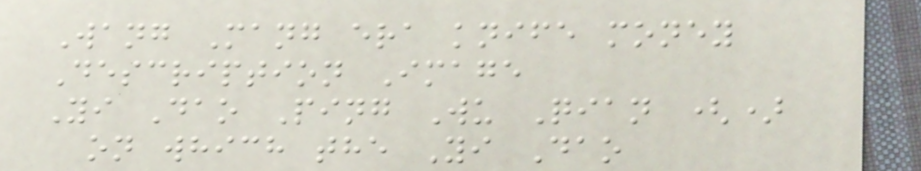Wang Mang era knife money
Description Image
Yi Dao Ping Wu Qian ()
on which the Yi Dao
